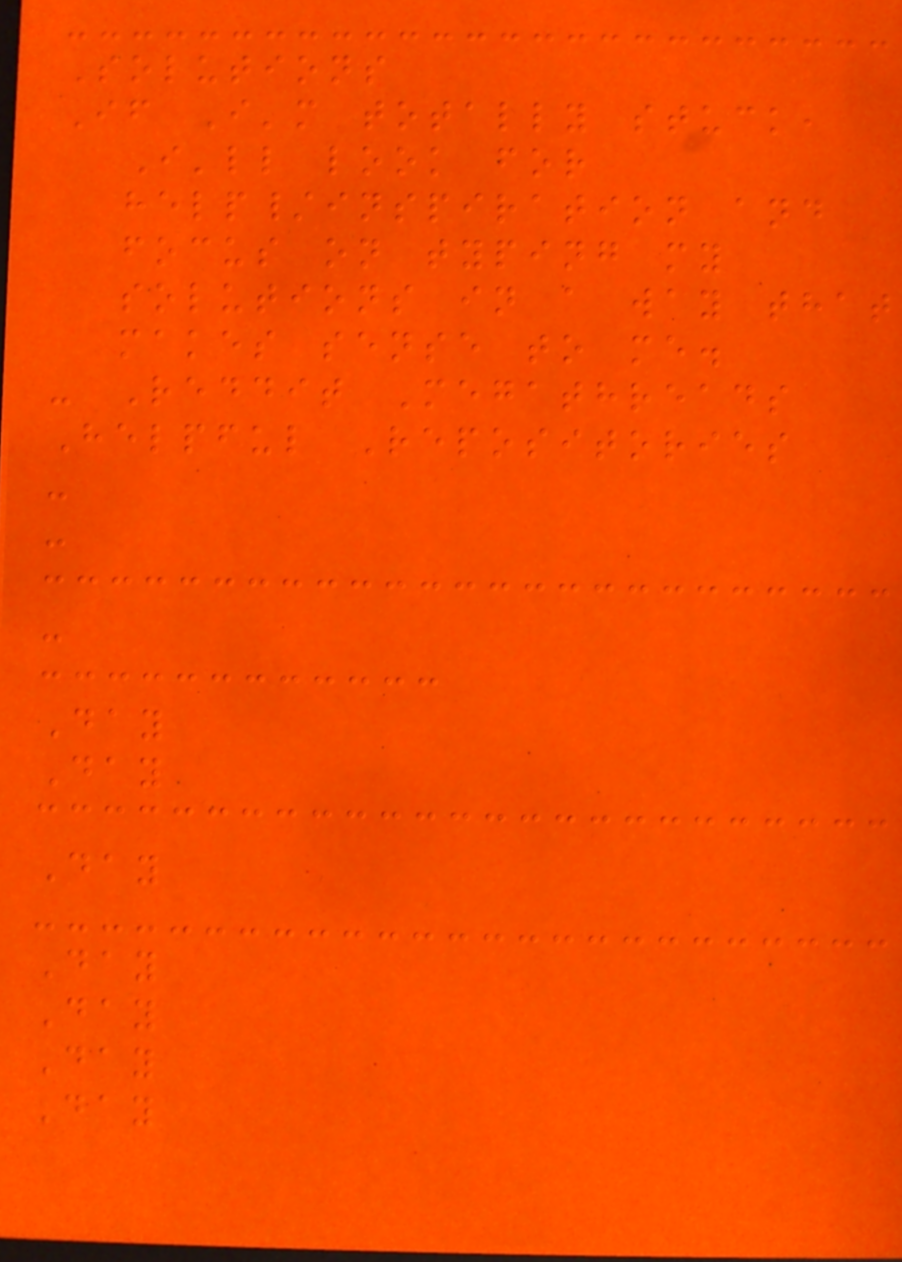Solutions
If I'm totally stuck,
I'll look for
help/inspiration and
focus on typing my
solutions in a way that
makes sense to me.
- Reddit Megathreads
Helpful Repositories
-
-
-
Day
Day
Day
Day
Day
Day
Day
